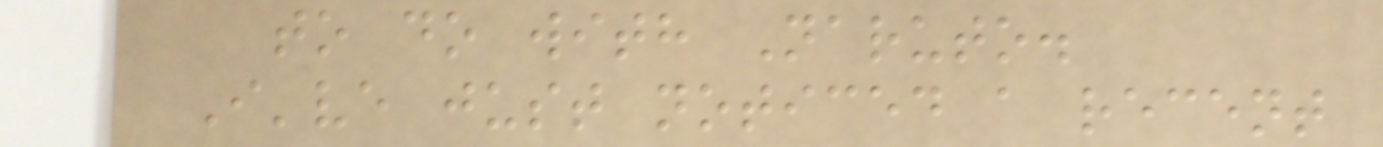to do with Naruto.
I've just noticed a recent
